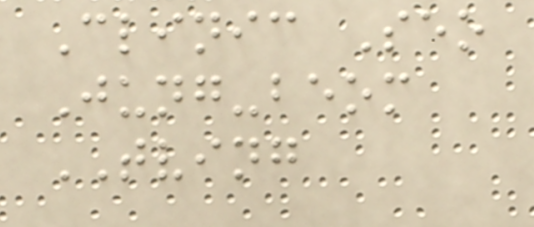Clinic Seo
Jung-beom
TVING
